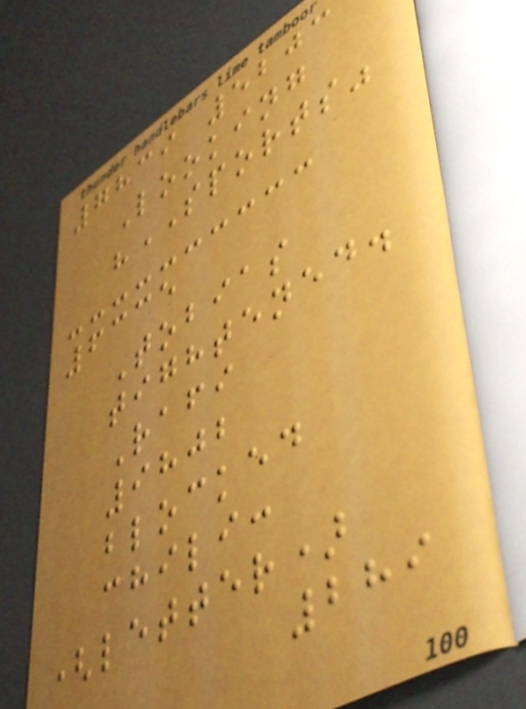7839 5203
Looking
"SPORTS"
6335
Tobias
tightened.
Rafi
9802
blocked
chili:
(letter)
289
